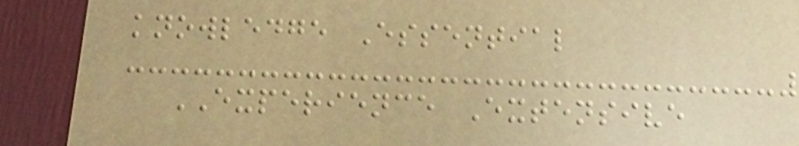knowledge Essential
EXPERIENCE Extensive
